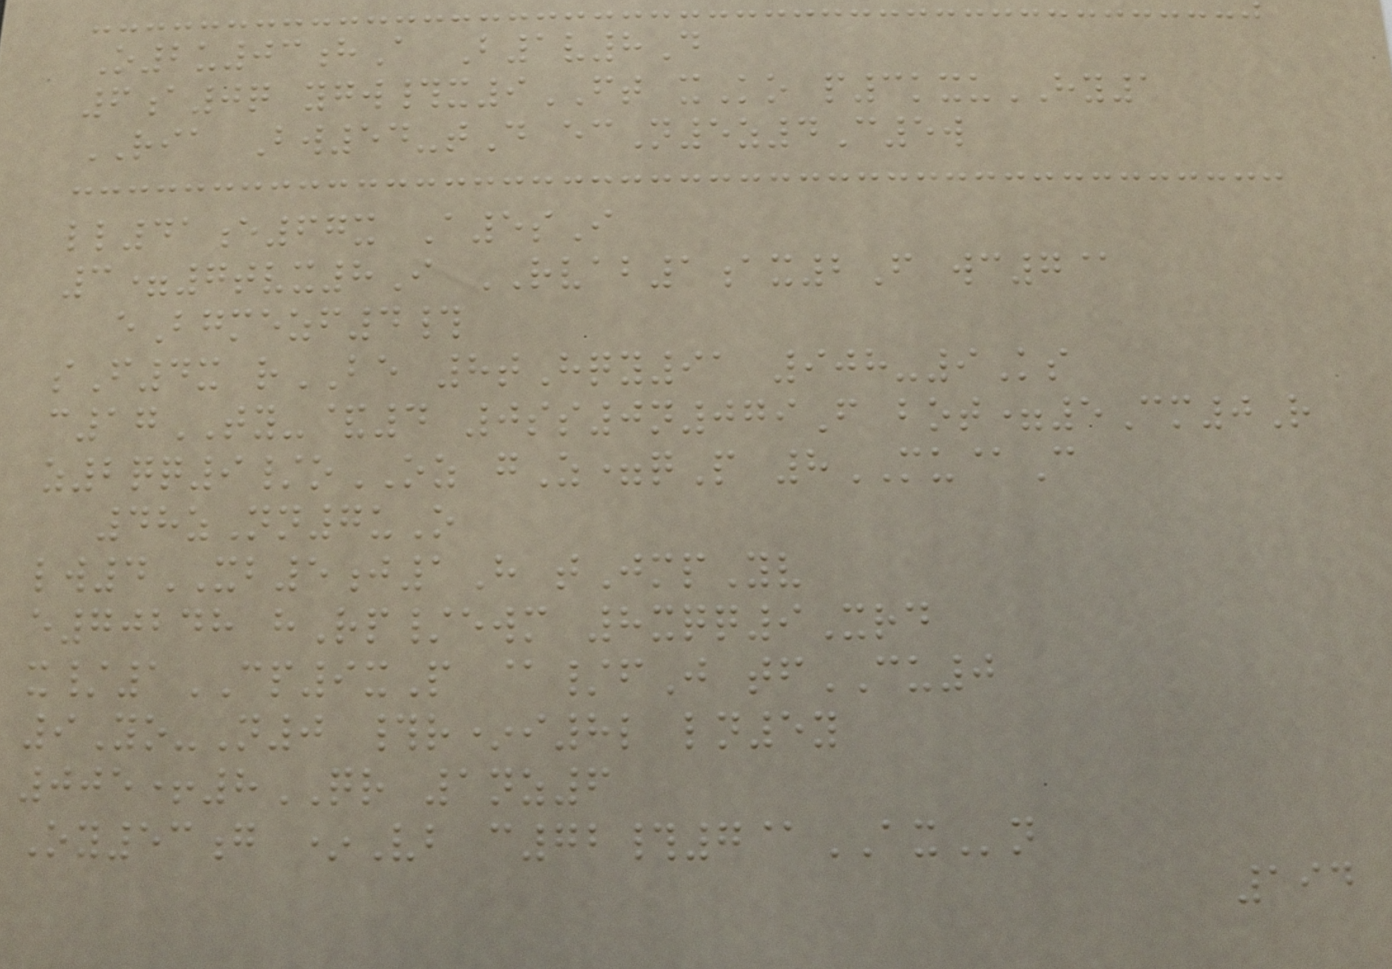O2u03hA B1v8D
6a0q ygw#x9FT xKo p3kxuHY1
RIA Bw54-tD ecN5z4C5w
ll41e67x A5sI
3=7tvx8I RVAB1ax2F wc7@
eBgmezf4#
sF4x rBE 8tHqy91 908-9Ks
c17TY-&4 0ss0n079F bot=5Cm0R
z2qq9/oOZ gZ=qP 8MU@C
48zNn7uO
lw4XB5j1H tJmpYv
e70248 hRp/ewm 8xqq9Xrd
x/1CP9xP @/fJ tfCU0
9Yo-N0 #r*i8l ln5y
005+8QR 1nz6
Oy53g *Vb c72#7@AXn
194
